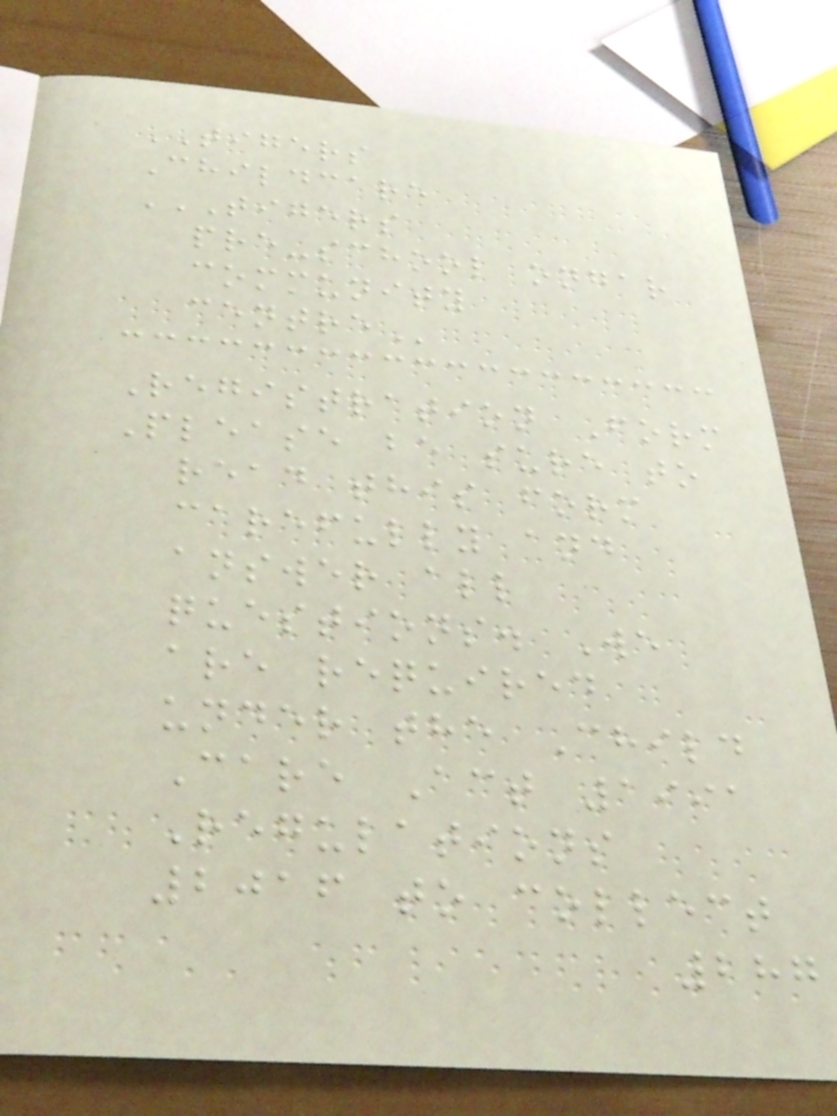TIGERS
Childcare
TIGERS
PRE-SCHOOL ONGAR
COMMUNITY
CENTRE
Registration Form
Please be sure to
read this form
carefully and
answer all
questions. We
are required
under the Child
Care Act 1991
Regulations
2016 to collect
287
